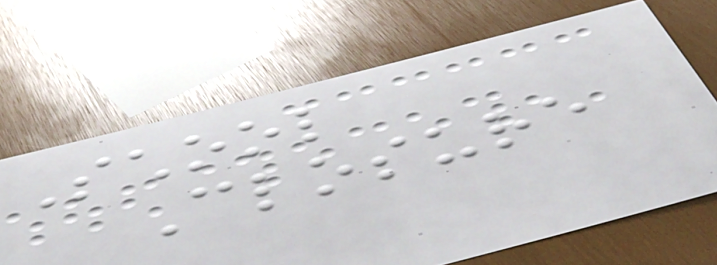School
Closure
